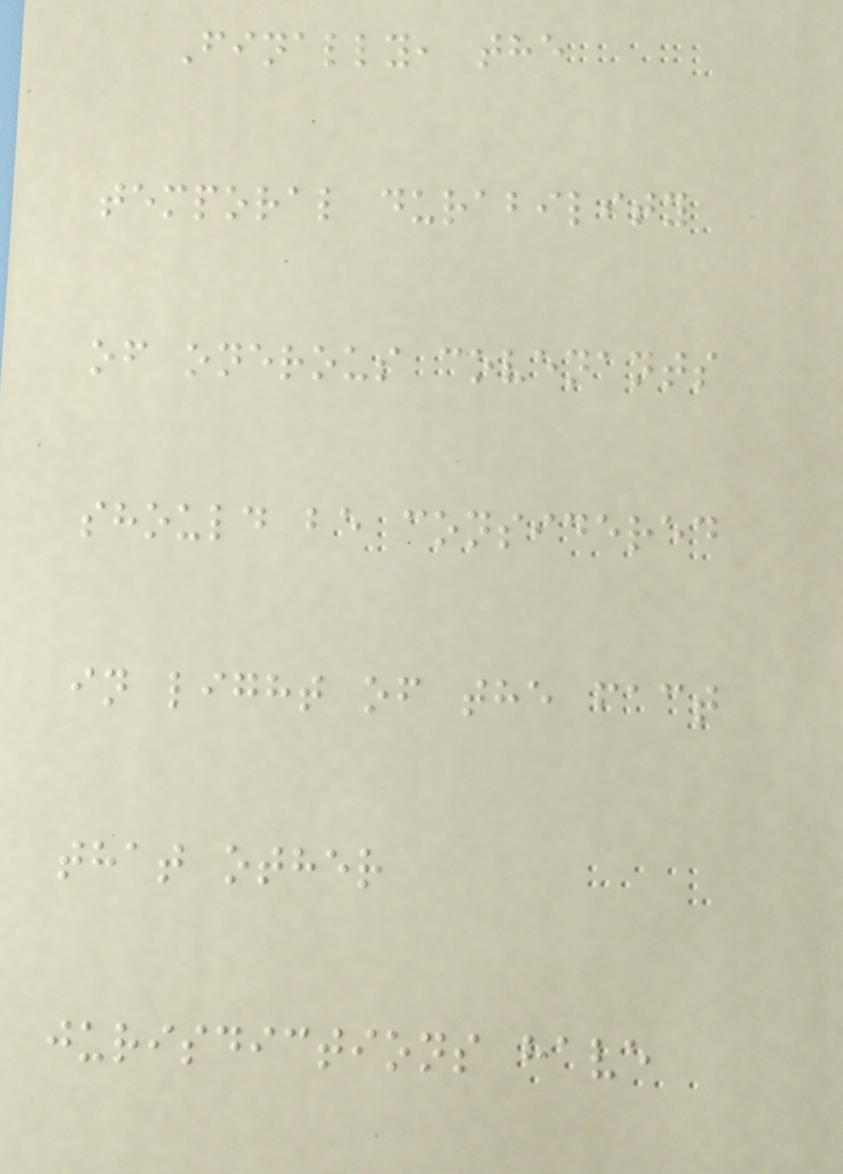Finally, the
temporal durability
of onerous covenants
should be considered
in light of the fact
that other
jurisdictions have
